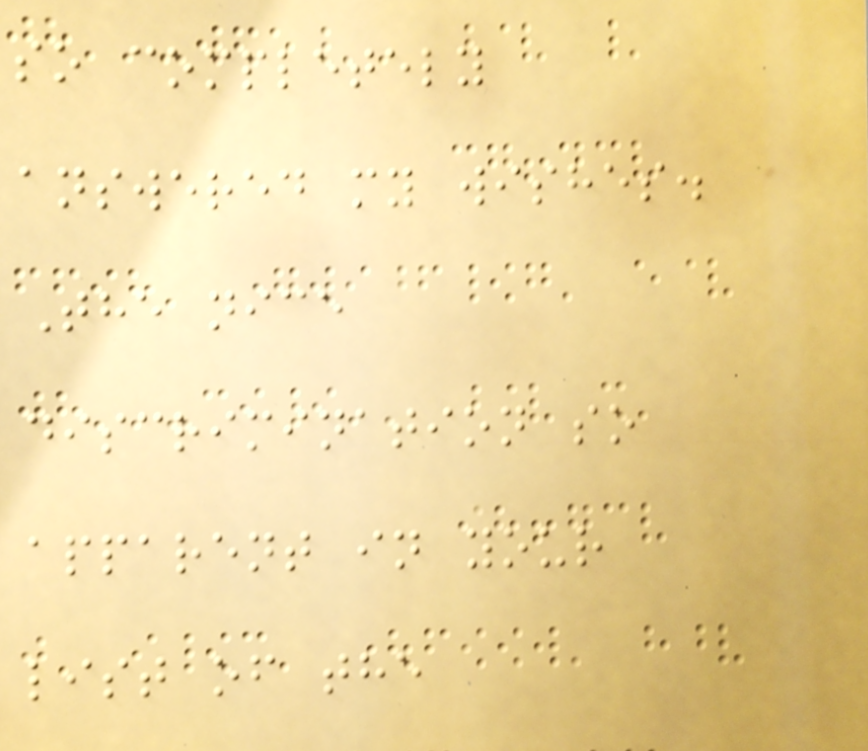so completely
answered my wishes.
The nice
discrimination so
apparent in your
list of the
